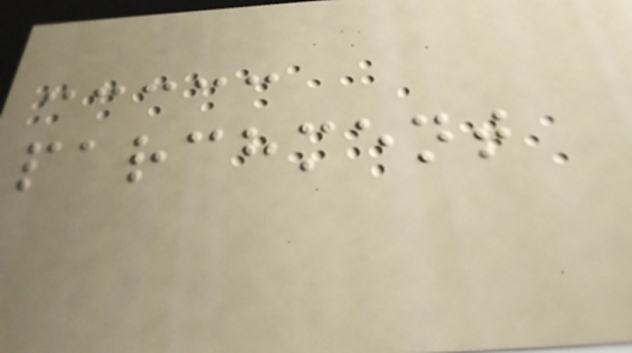parchment
